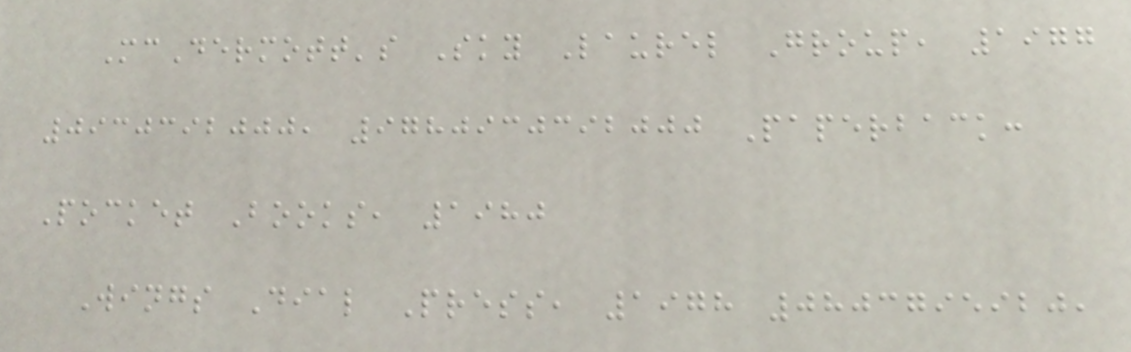McDermott's Sky Laurel Group, 1977
0930392000, 9780930392000 Paperback:
Pocket Books, 1980
Wings Dial Press, 1978 0803795920,
